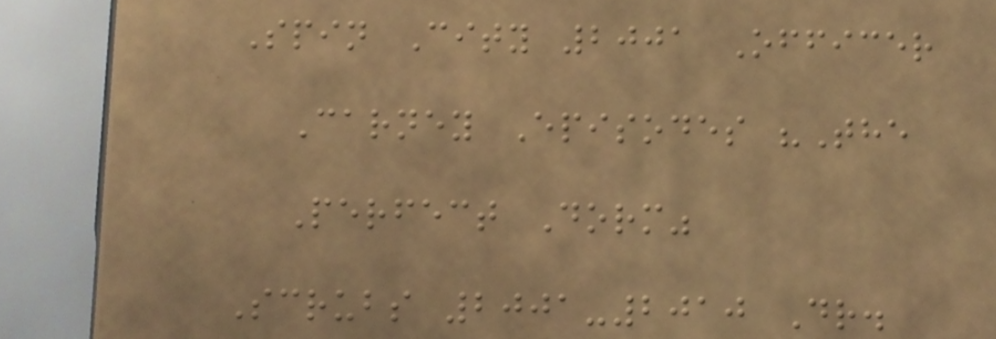Spin City 2001 Officer
Carney Episodes "The
Perfect Dorm"
Scrubs 2001-2010 Dr.
